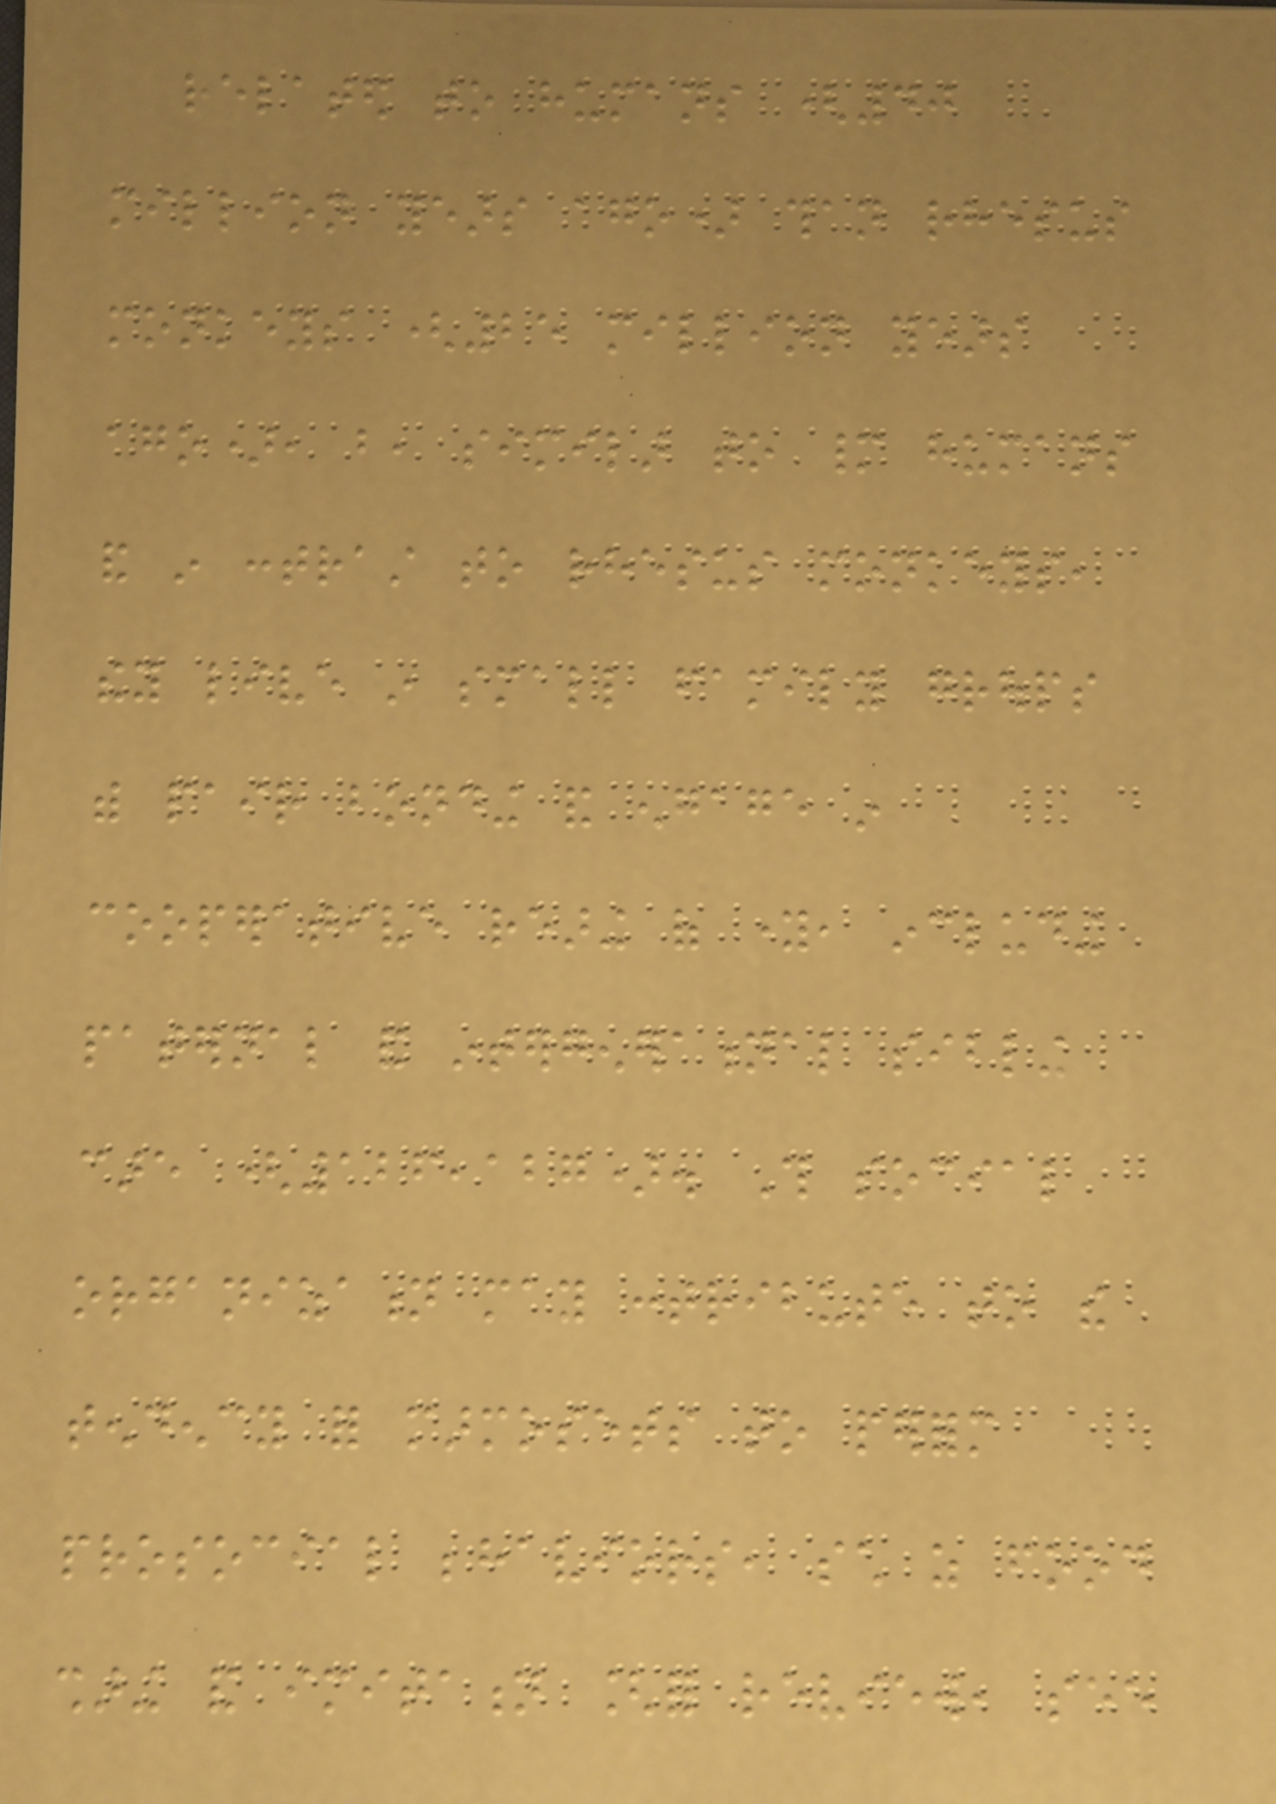related to humans (40
million years ago) than rhesus
monkeys (25 million years
ago), but, similar to many humans
and in contrast to rhesus monkeys,
they live in small family groups
with pair bonding and engage in
cooperative rearing of young, including
paternal and intergenerational sibling
care (126,127). This social
organization may contribute to the
tendency for marmosets to perform
prosocial behaviors, such as food
sharing and imitation [for review, see
